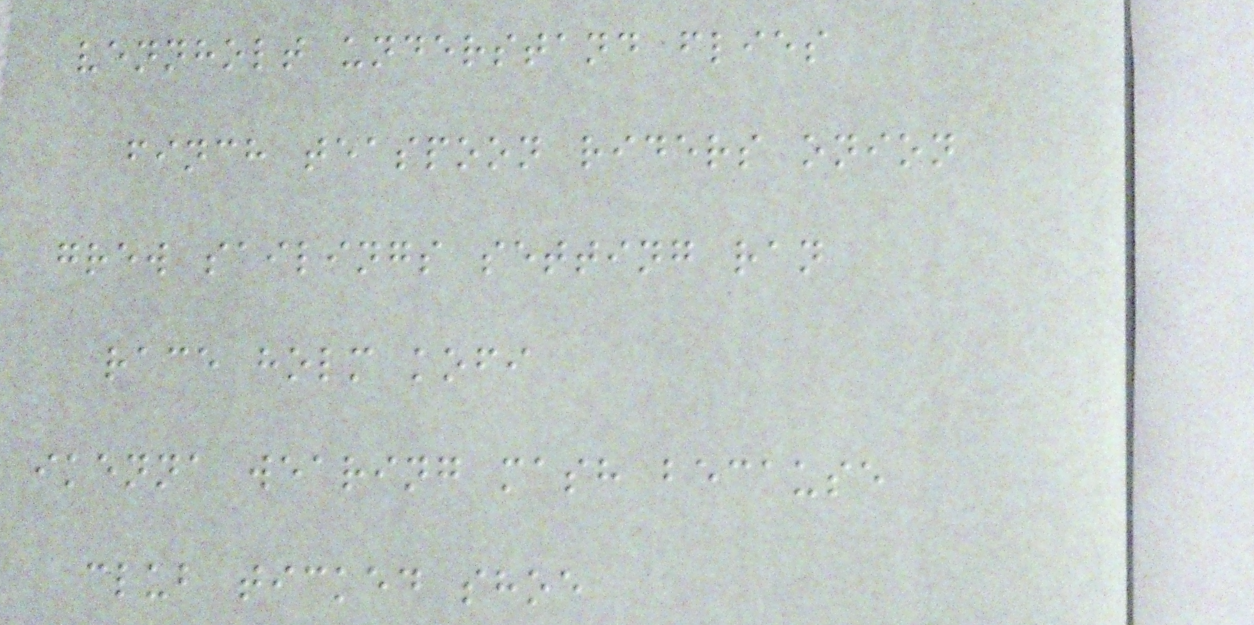vennholt understand flies
finch teaspoon riders onion
grew sailings setting ran
race holm kofi
ikenna wearing mash because
club ticked shoe
